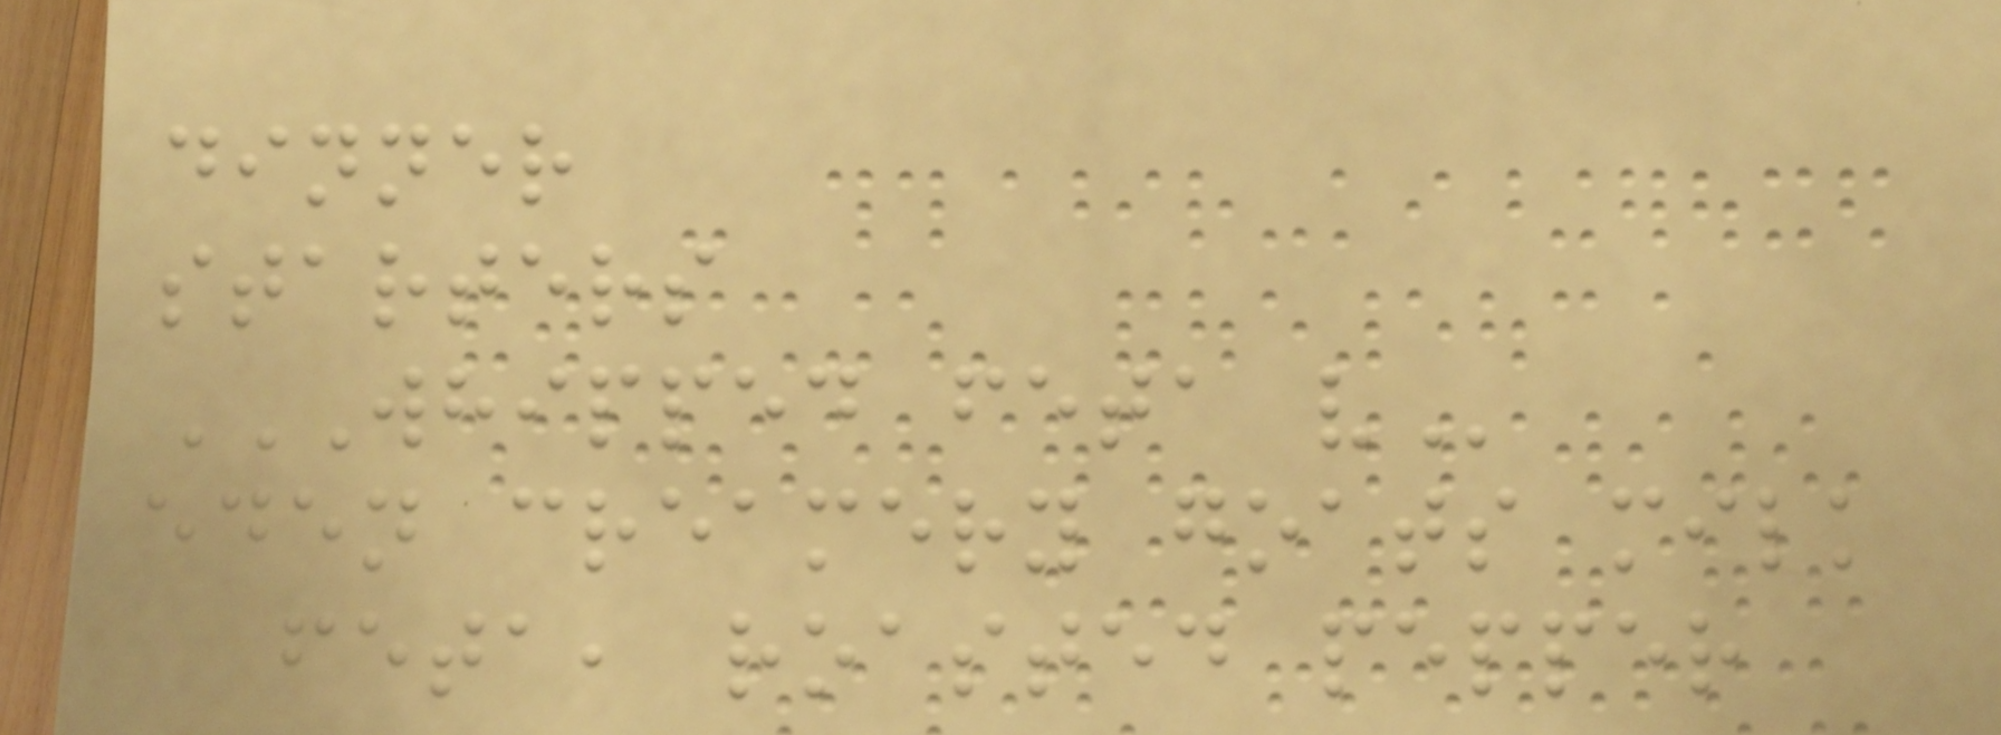dinner
starters
WHIPPED FETA V
eden creamery goats milk
feta, roasted pepper
